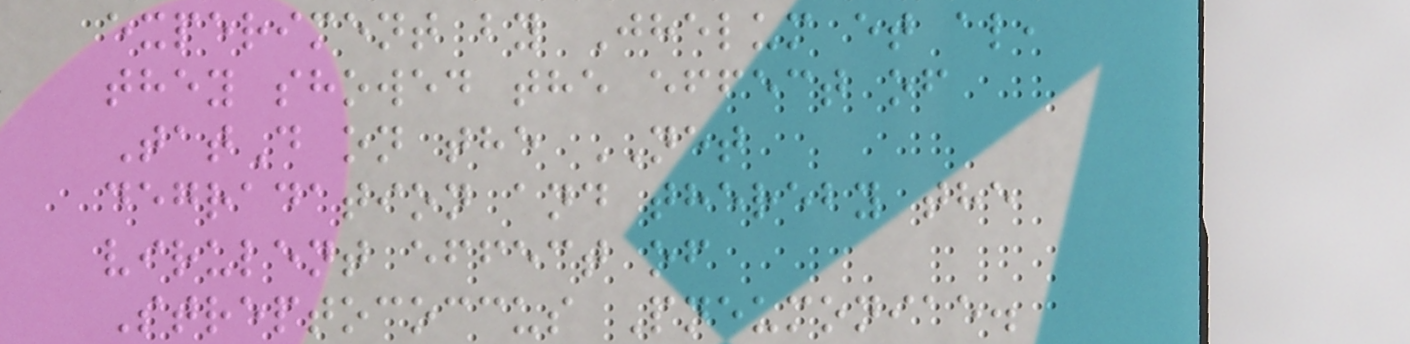experiment by Jhelum et al,
they showed the effect of
TatD on the NET
degradation and thereby the
virulent effect of
Streptococcus Pneumoniae.
